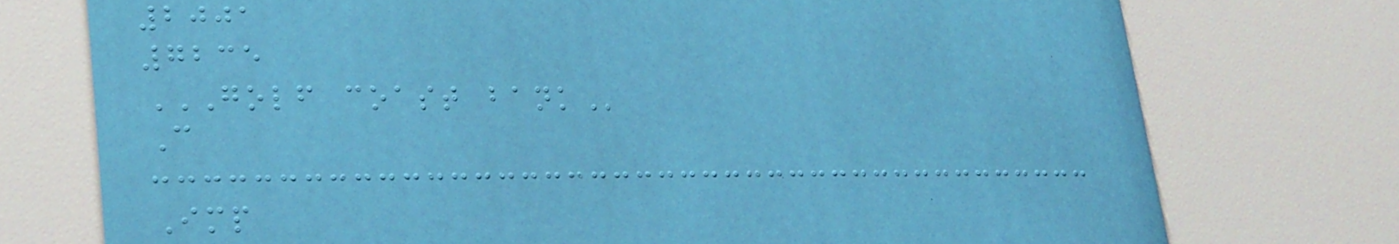2001
7235
GOLF COAST BANK
C
Imp
